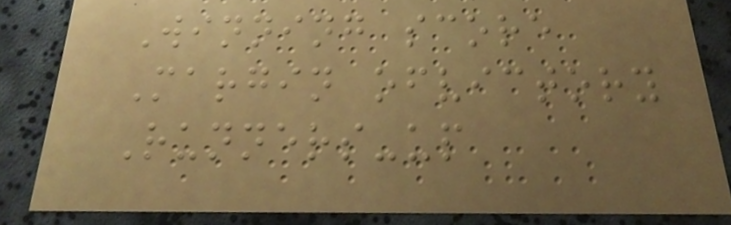Winning score
Margin ofvictory
Runners-up
